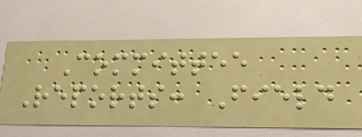Committee
Reports: Field
